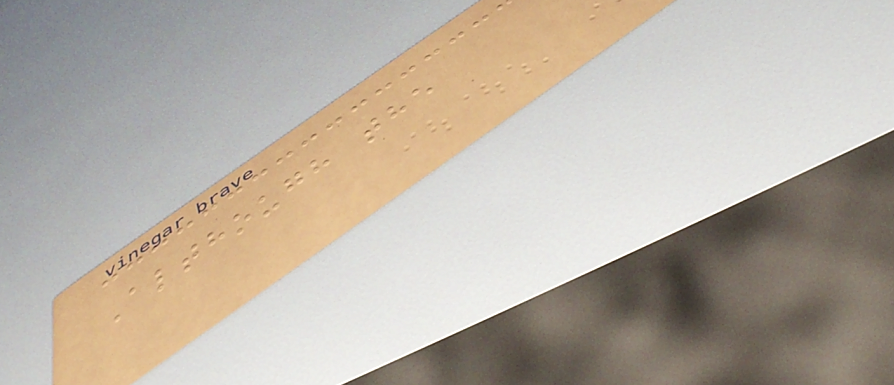Although the
